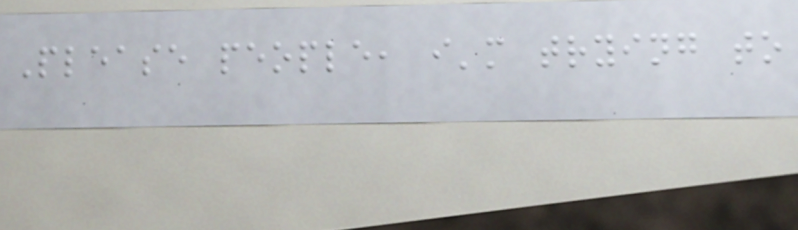Please people, i'm trying to
